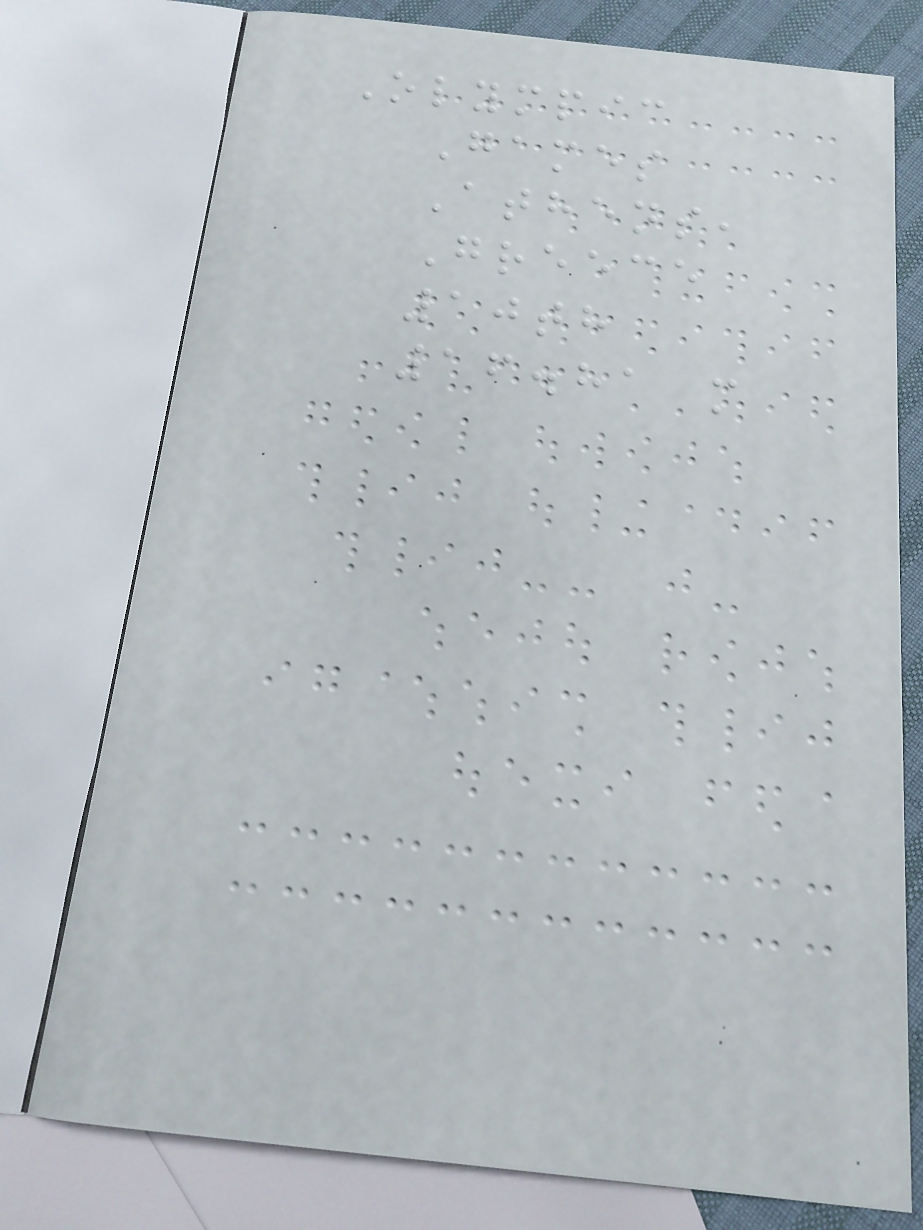Olympic
Games
Athens,
Greece
10th
16.81 m
